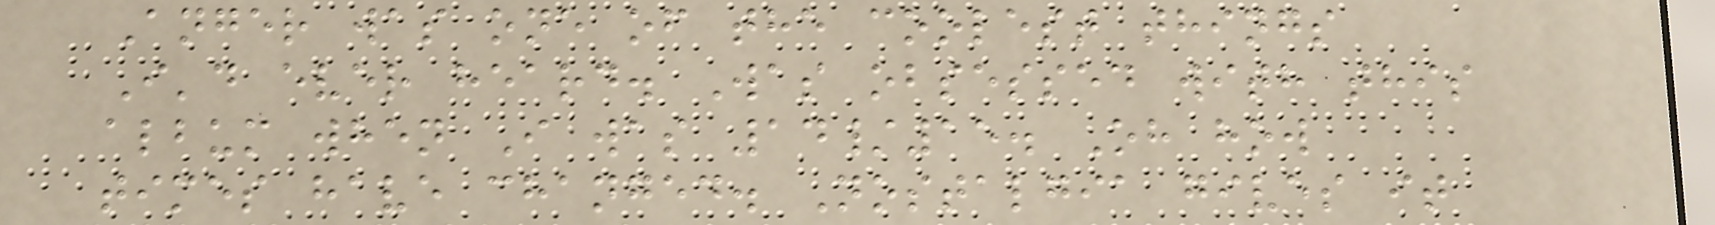Anger was one of the coolest things
I'd ever heard. Was obsessed with this
album when I was 14/15. Oh how
times have changed. Nostalgia gives it
